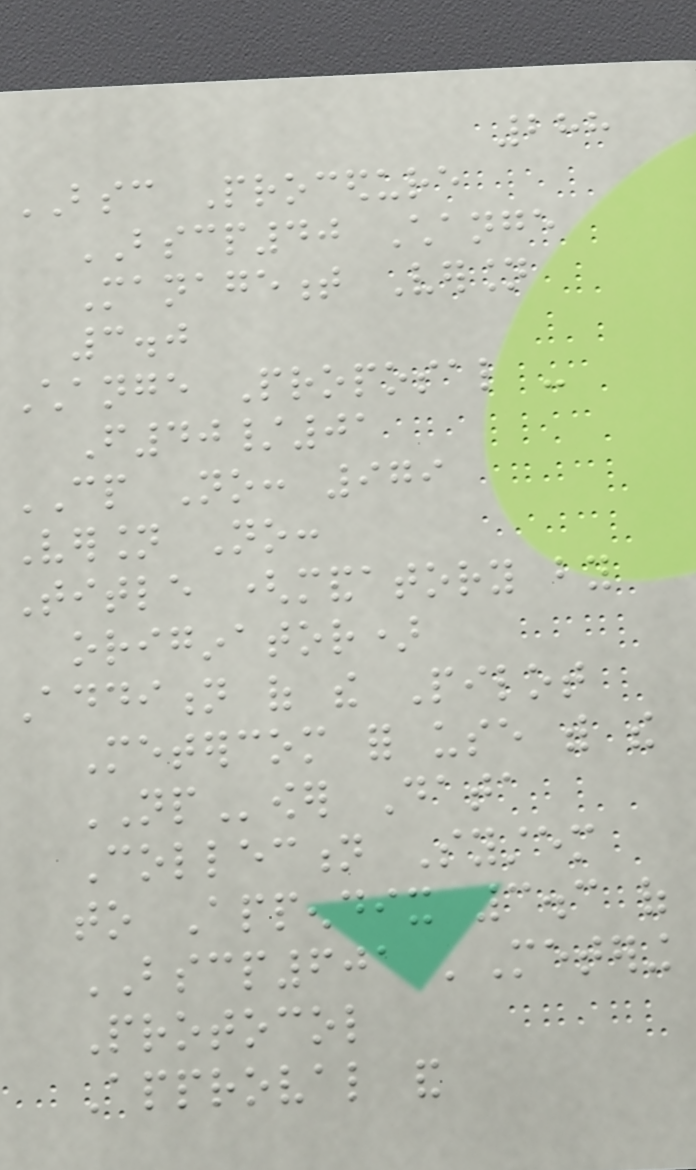288
BSC Procedure
BSCP40 Change
Management Version
3.0
Change Proposal -
F40/01
CP No: 979
Version No:
Title (mandatory by
originator)
Addition of the Pilot
Metercom for use with the
NPower Data
Collection System
to Appendix 3.3 of
BSCP601 'Metering
Protocol
Approval and
